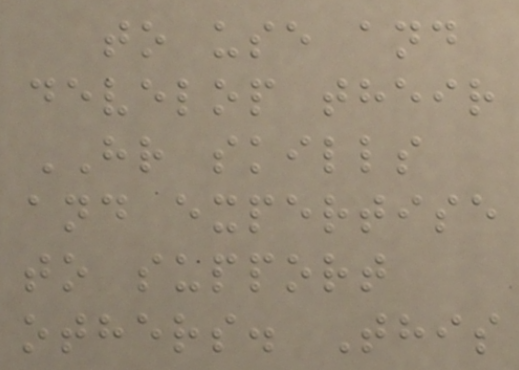to use and
develop their
HR skills
and expertise
to support
others. This
